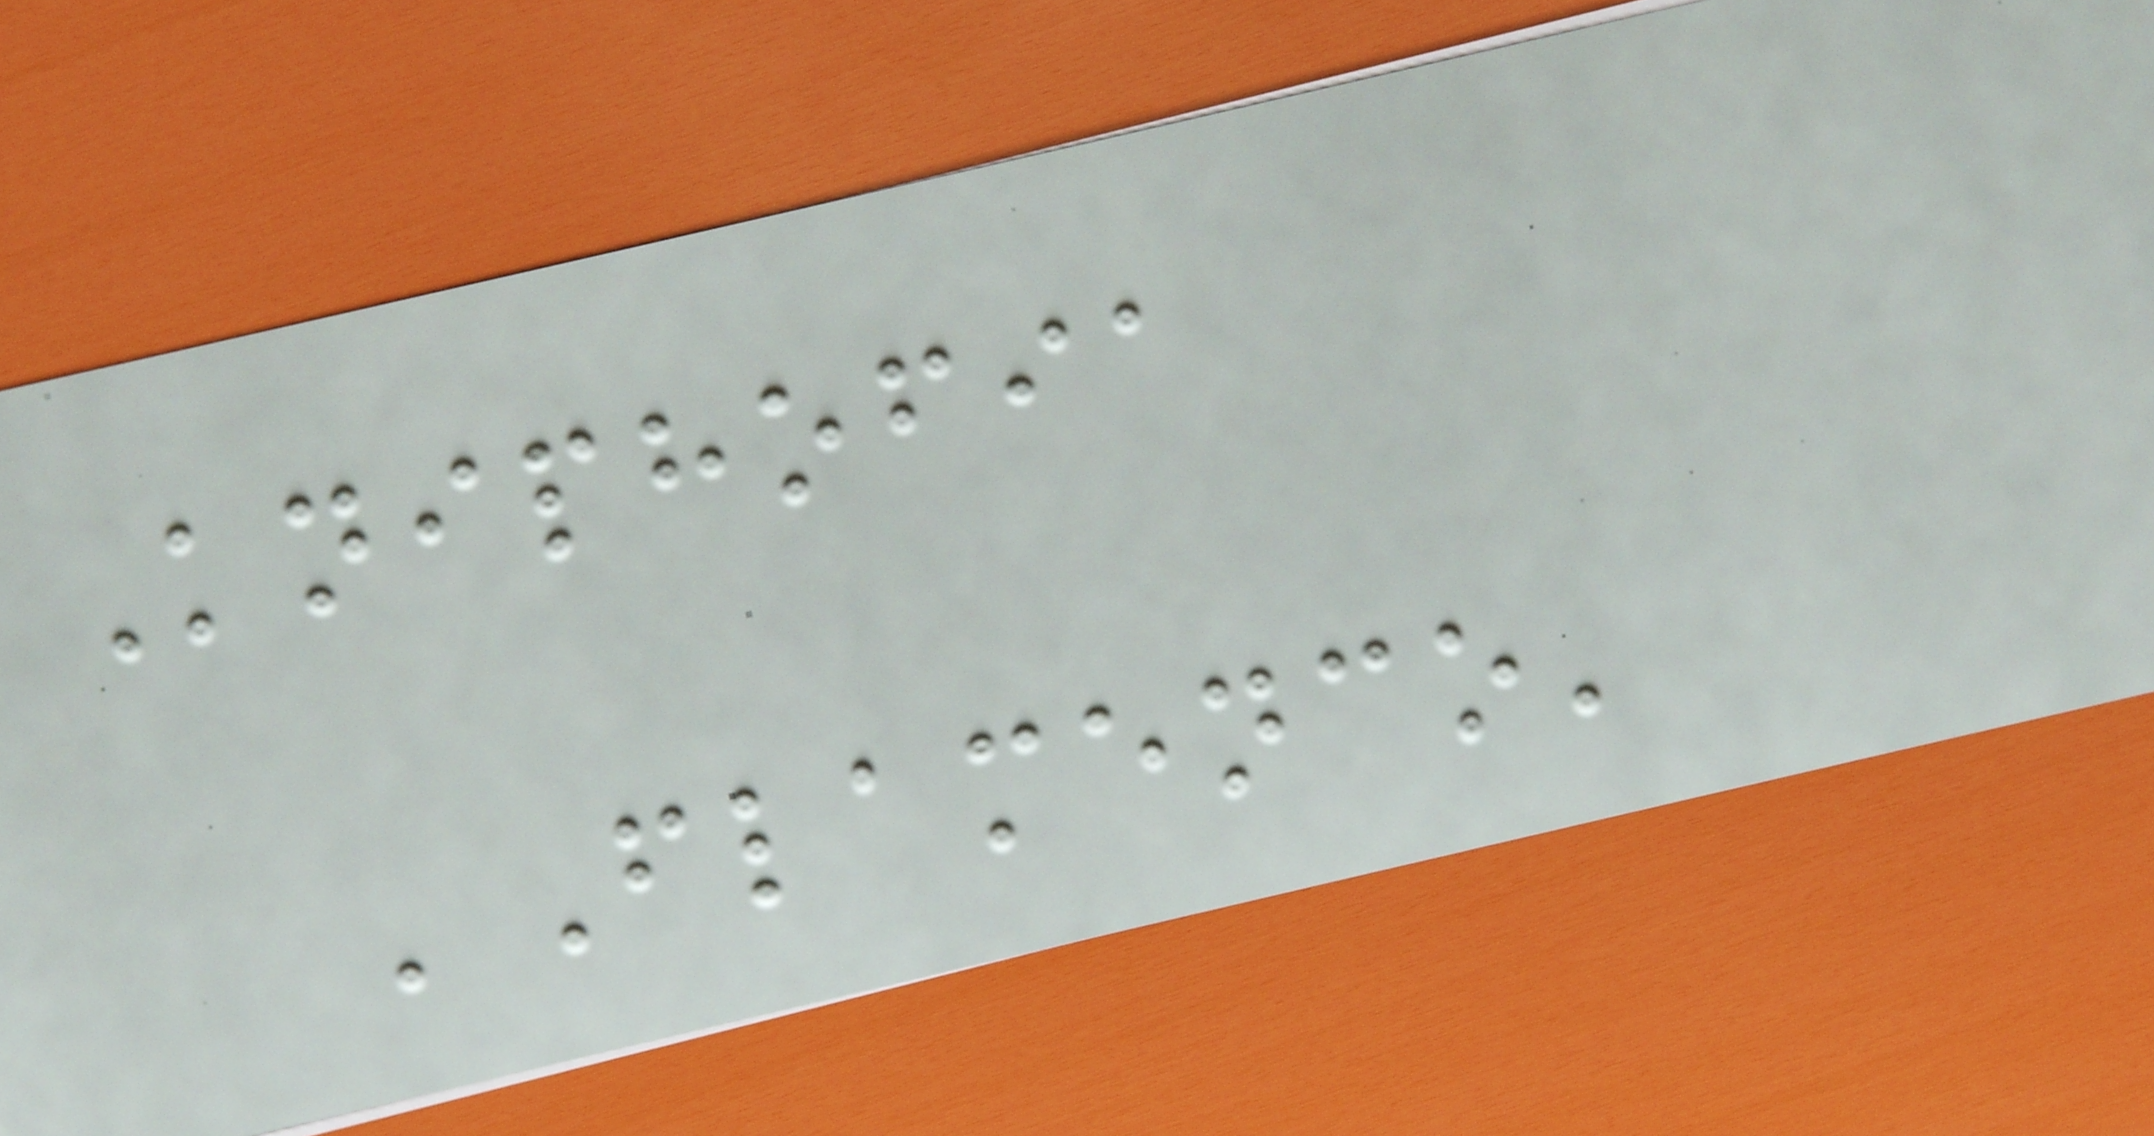Kniphofia
'Flamenco'
